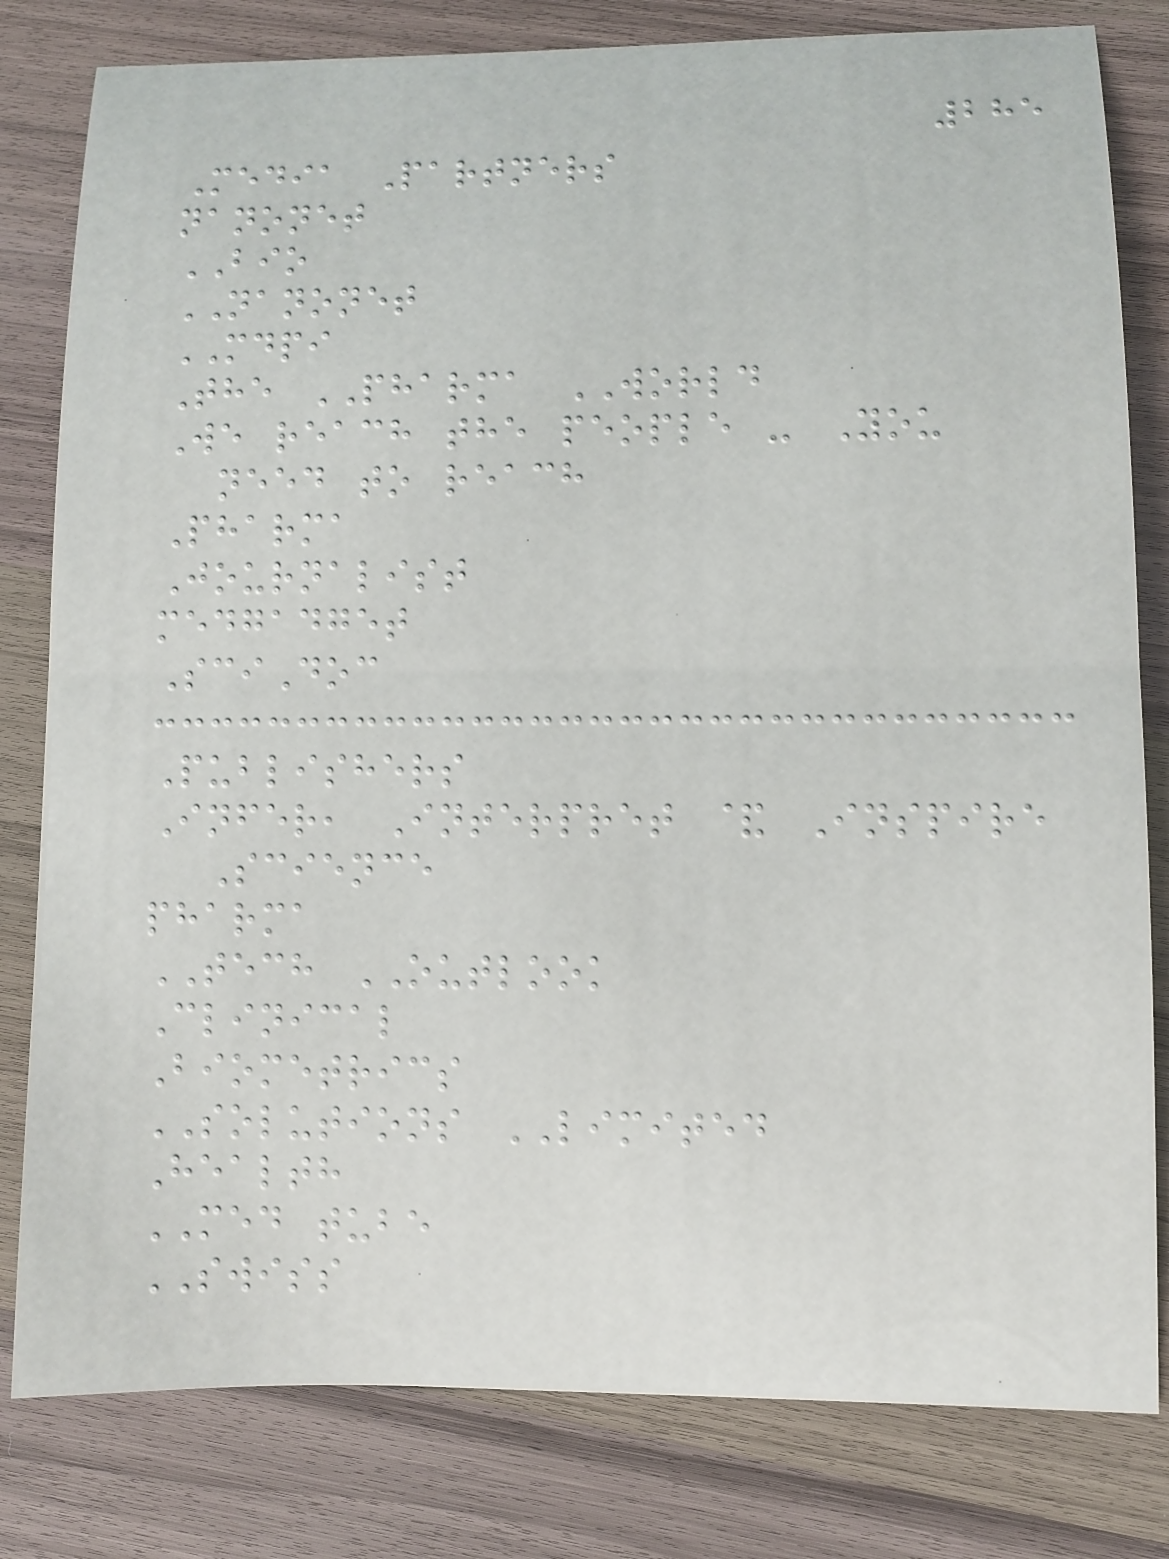285
Media Partners
nanonet
BIO
NANONET
MDPI
The PHARMA WORLD
We reach the people - You
need to reach
Pharma
Journalist
medgadget
SciDoc
Publishers
Infer, Interpret & Inspire
Science
pharma
TECH OUTLOOK
Clinical
Biometrics
SOLUTIONS LIMITED
Health
MED tube
SWISS
